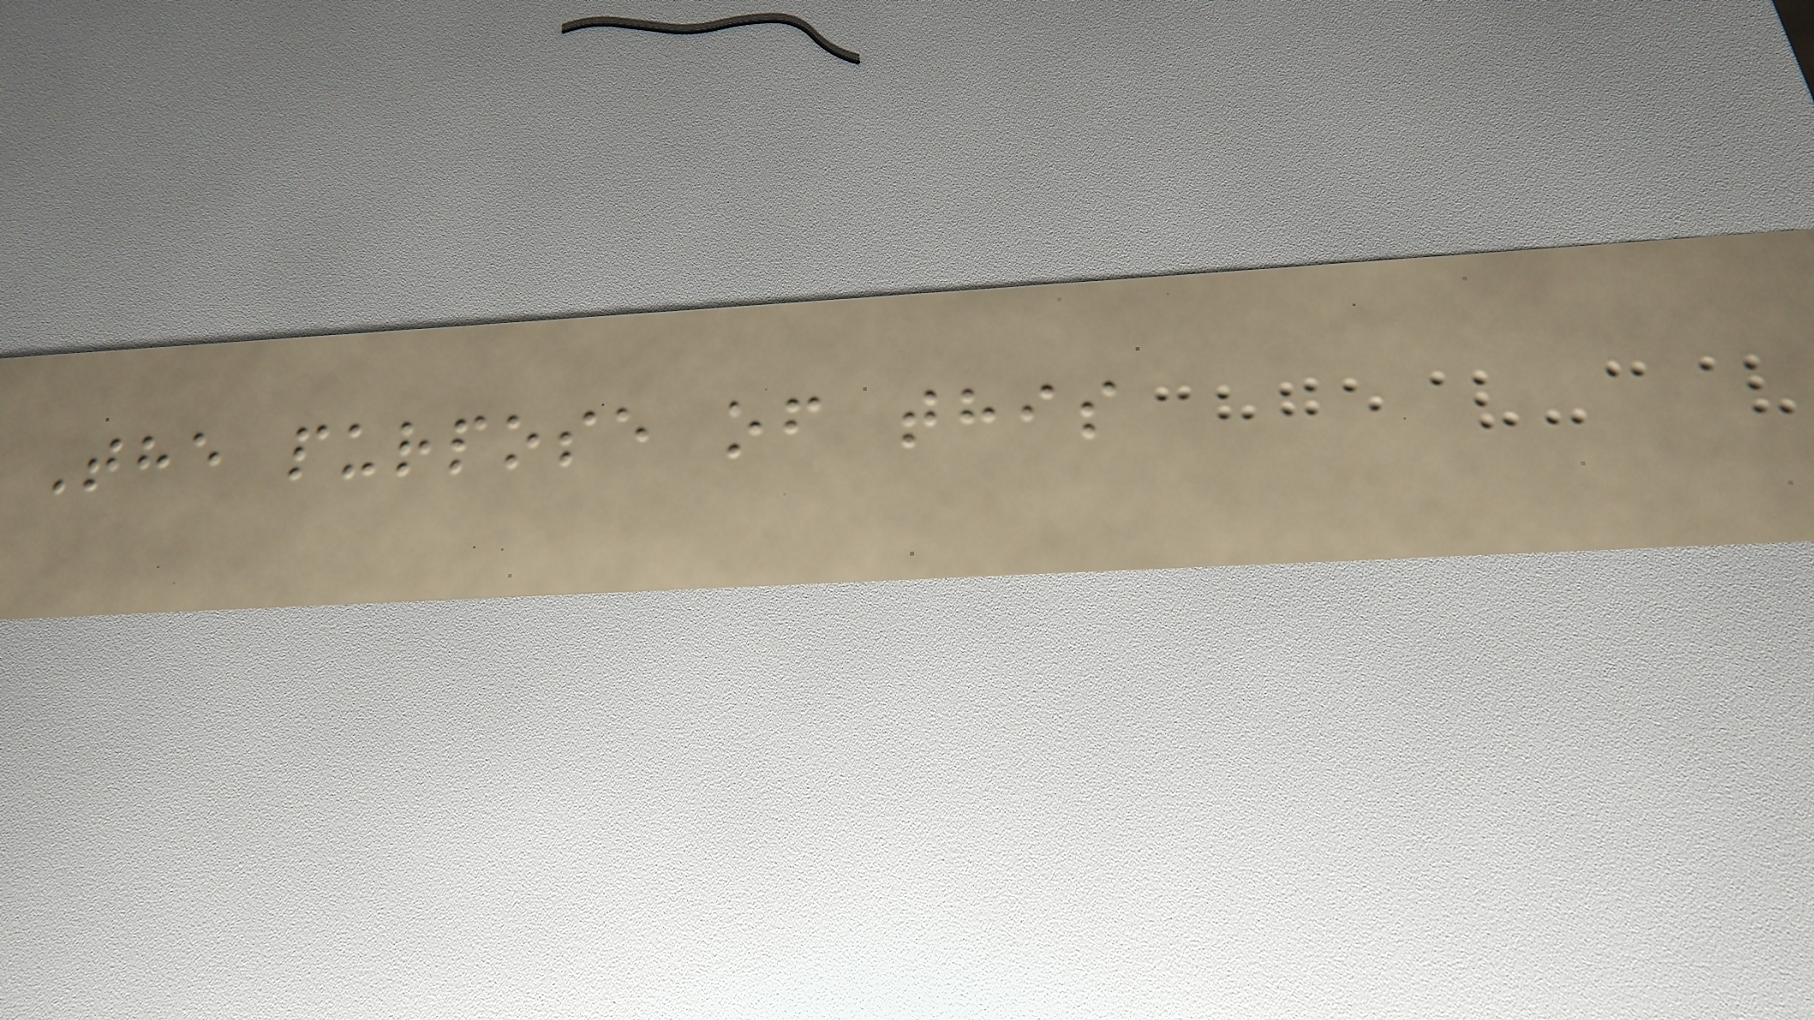The purpose of this
